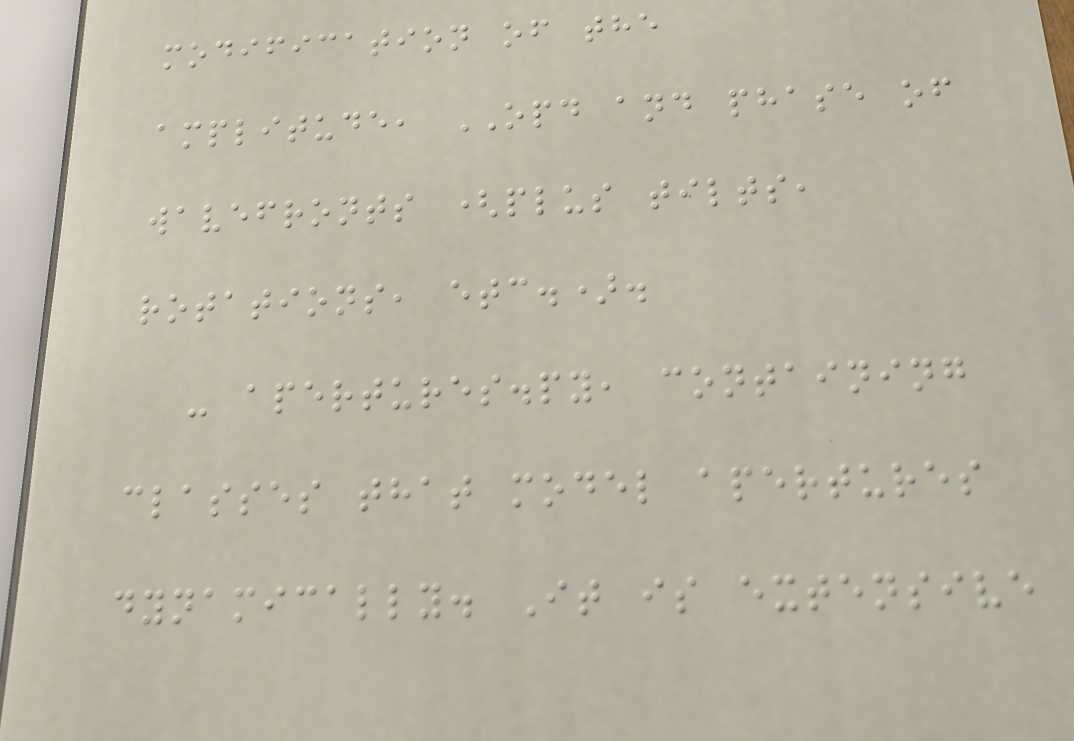modification of the
amplitude, OPD and phase of
wavefronts (plus tilts,
rotations, etc.).
- apertures.py, containing
classes that model apertures
dynamically. It is extensive
